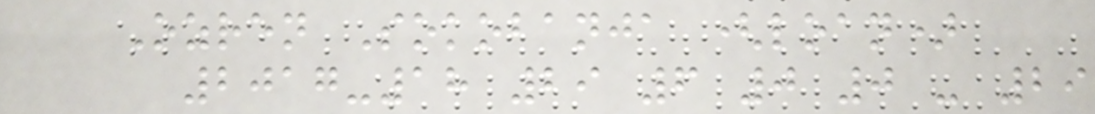Ozren Sokobanja (loan)
2017-18 29 6 0 0 - 29
